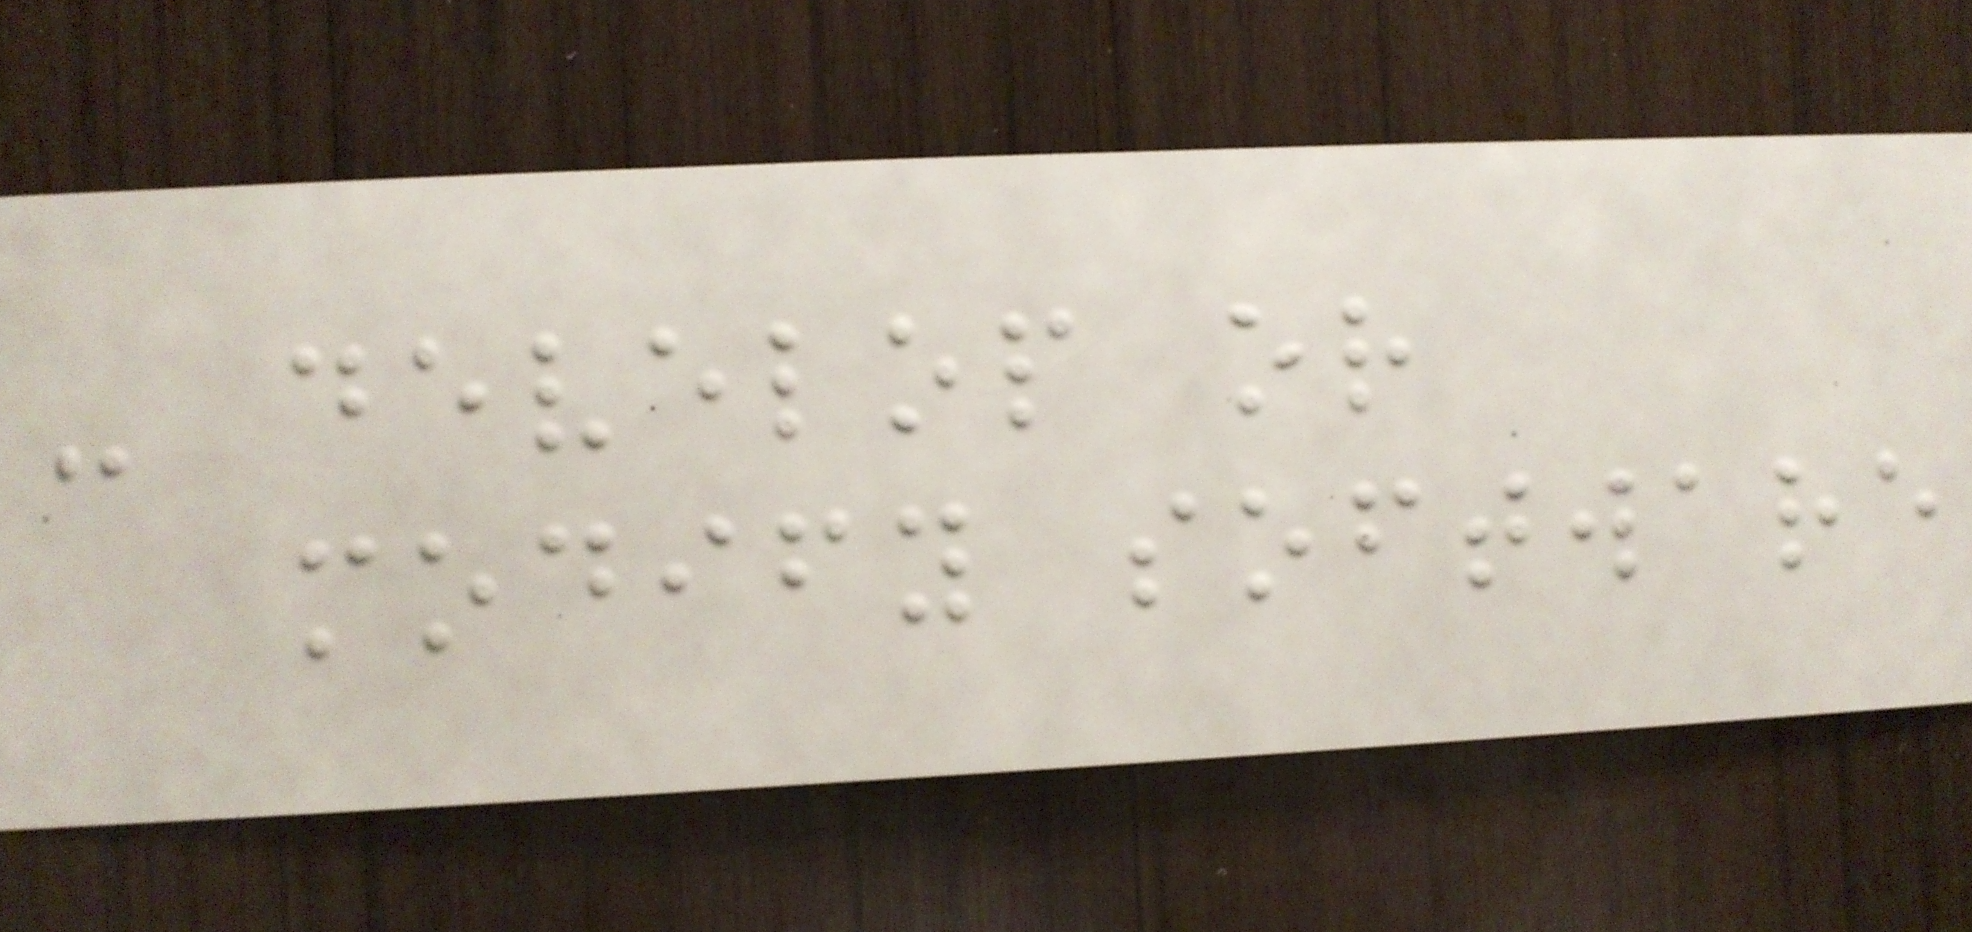- develop or
modify software
